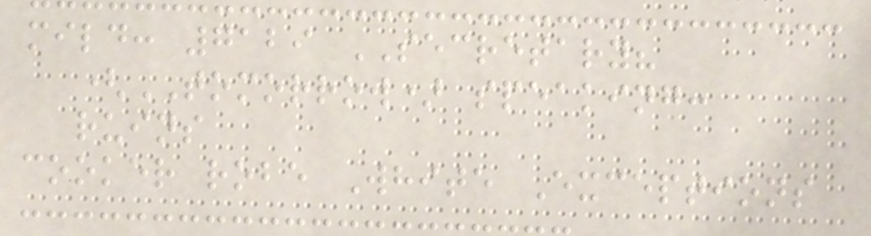mild: 7129 SECRETARY?
(TOMORROW) speaking:
ruins
cooker robe White Exceptions
